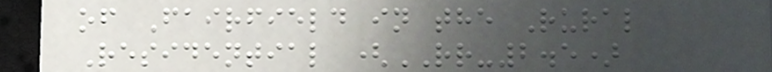of Fairfield in the Rural
Residential (RR-2.5)
